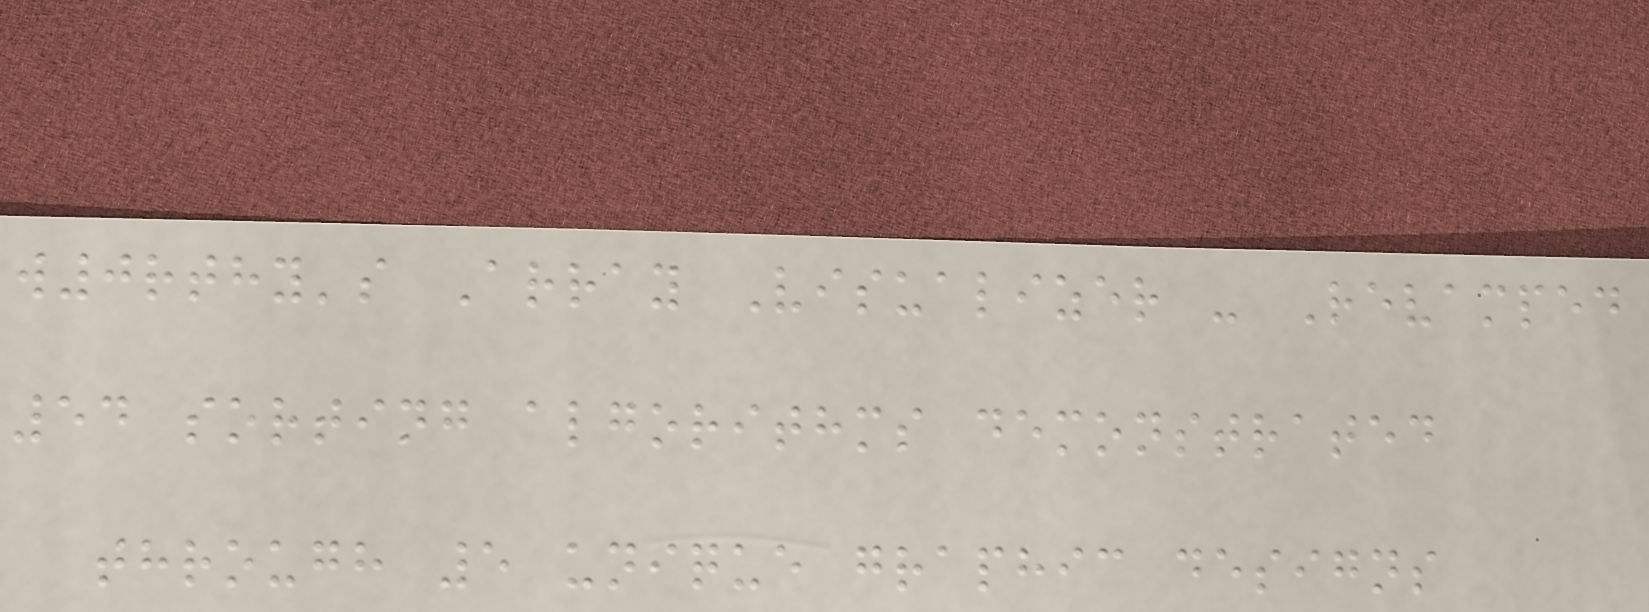w0rthy's Array Visualizer - Revamped
54 sorting algorithms demonstrated
through 5 unique graphic designs
